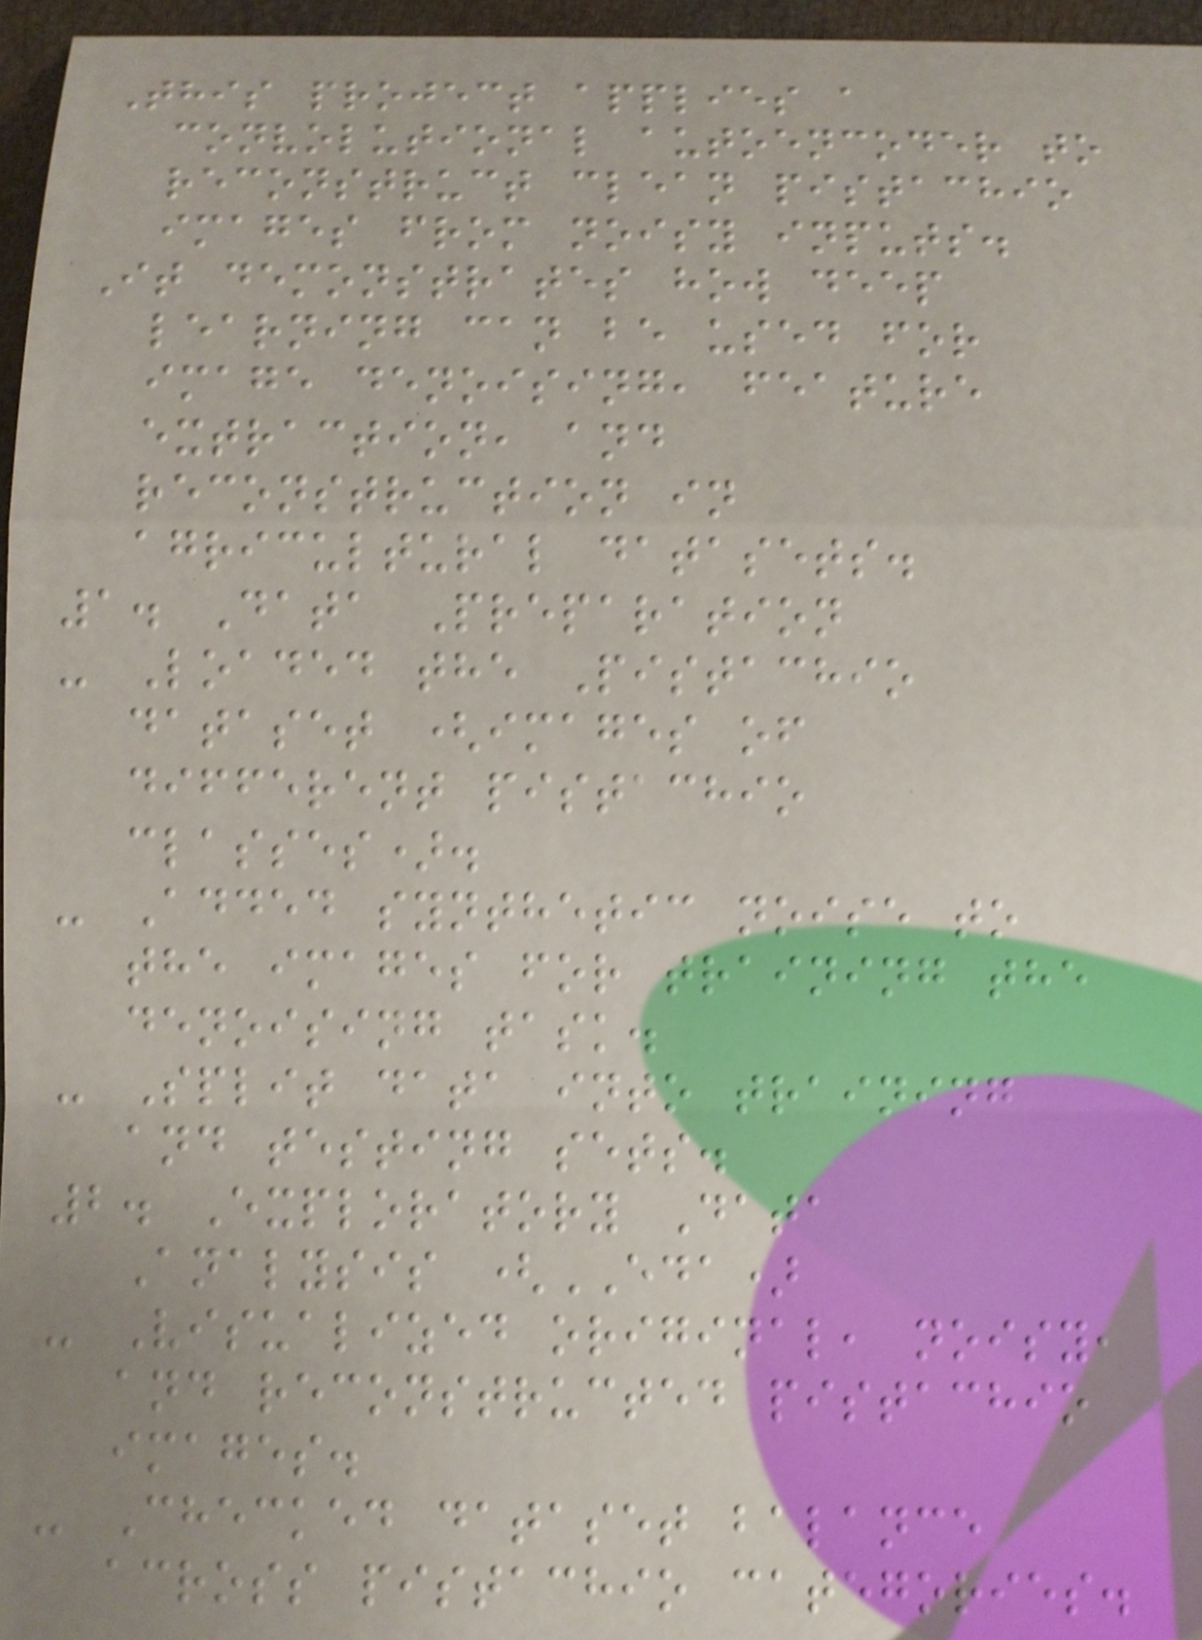This project applies a
convolutional autoencoder to
reconstruct clean pistachio
images from noisy inputs.
It demonstrates how deep
learning can be used for
image denoising, feature
extraction, and
reconstruction in
agricultural datasets.
1. Data Preparation
- Loaded the Pistachio
dataset (images of
different pistachio
classes).
- Added synthetic noise to
the images for training the
denoising task.
- Split data into training
and testing sets.
2. Exploratory Data
Analysis (EDA)
- Visualized original, noisy,
and reconstructed pistachio
images.
- Checked dataset balance
across pistachio categories.
